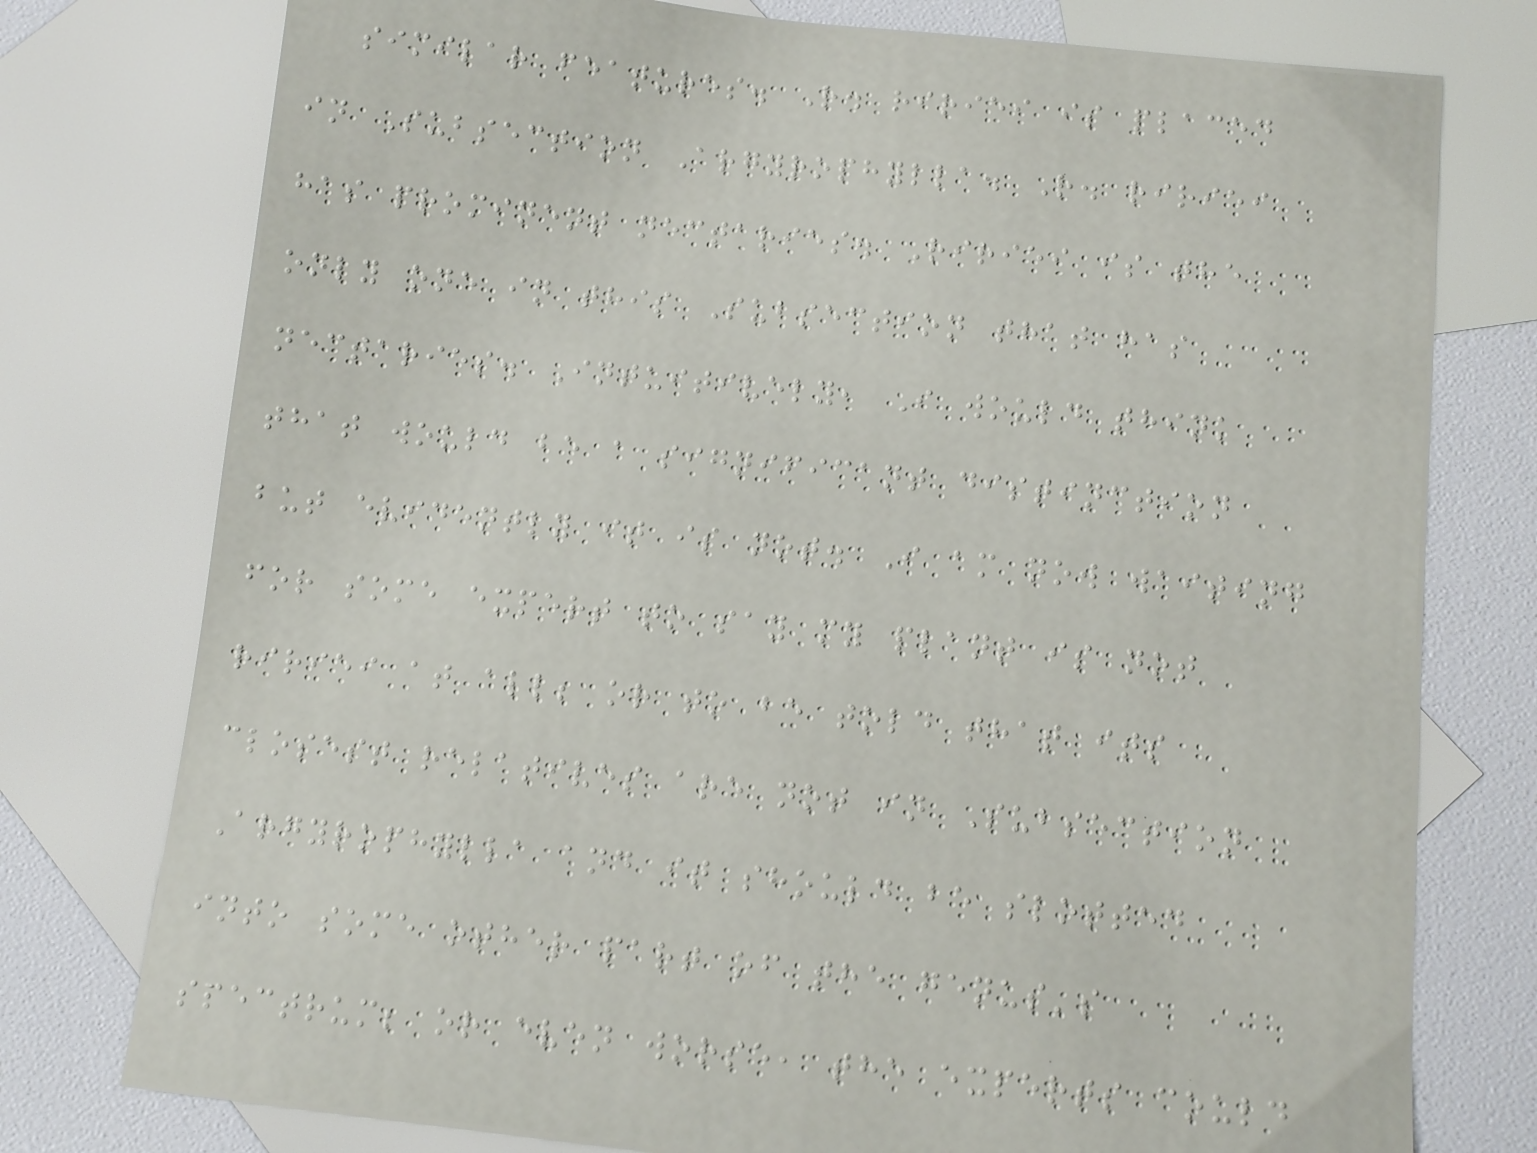similar features. R. ririei is placed
in Subsection Argyrophylla. R. ririei
has prominent nectaries. Ririei is the
only one in this Subsection that has
nectaries. Intuitively, I would think
that would be a significant distinction
but evidently it is not. I am now waiting
for some expert to say my plant is not
ririei at all; or to be told that its
closest relatives are not in Subsection
Argyrophylla and it should be slotted
into some other part of the genus's
spectrum; or even worse, the experts could
